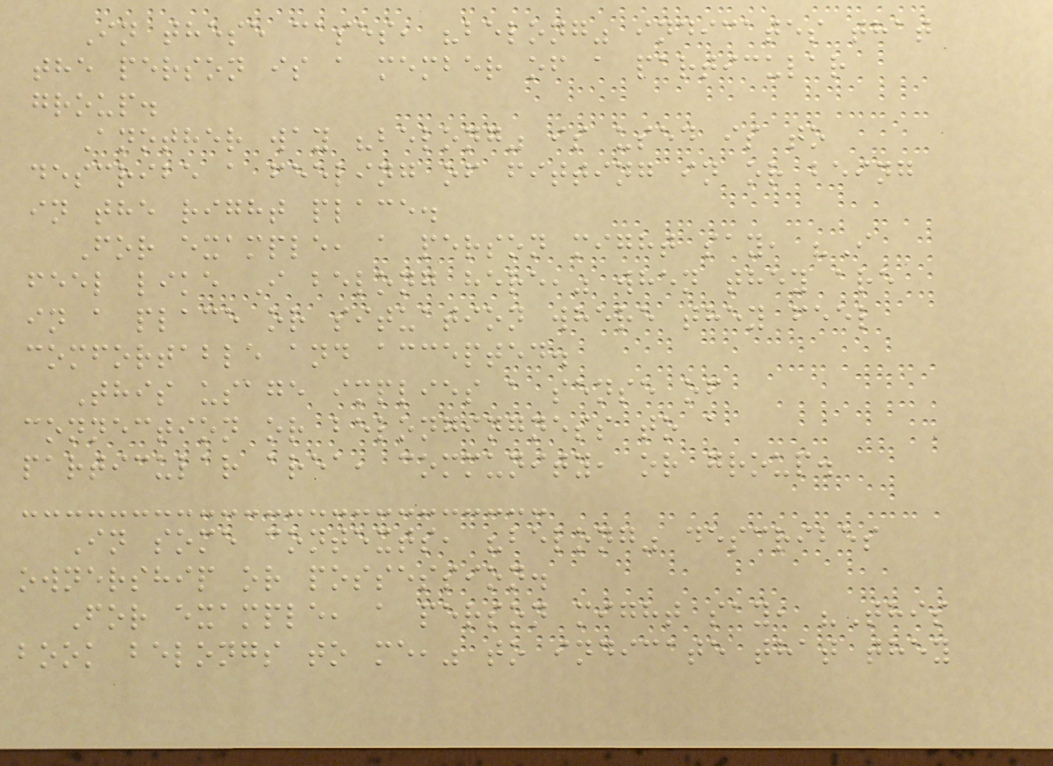In these cases, "belong" indicates that
the person is a member of a particular
group.
Another way "belong" is used is to
describe a feeling of fitting in or being
in the right place.
For example, a person might say, "I
feel like I belong here," when they are
in a place or situation where they feel
comfortable and accepted.
This usage implies a sense of
connection or belongingness to a
particular area, community, or group.
In some contexts, "belong" describes
ownership or possession.
For example, a person might say, "This
book belongs to me," to indicate that they
